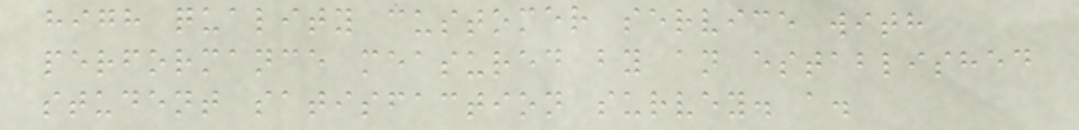high quality customer service with
performance measured by an established
student satisfaction survey. a.
